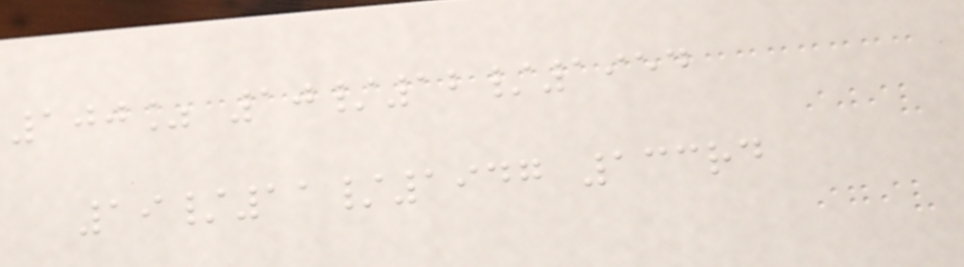100% 10/12/1954
19/11/1947 133rd
